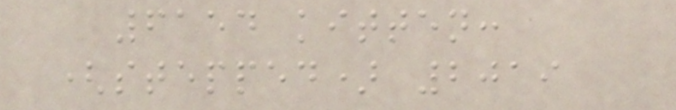6154 kitten:
(stepped) 2019
